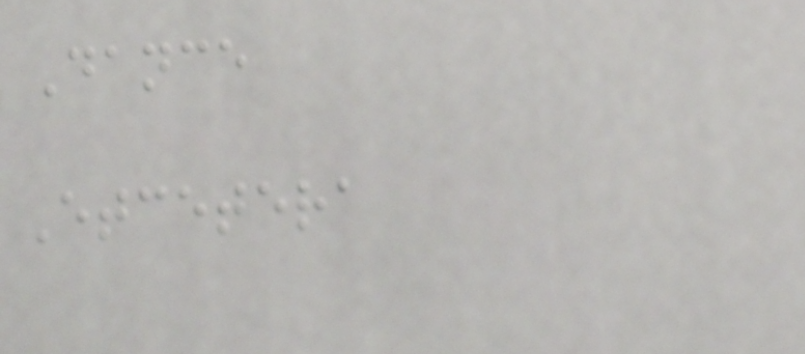Dance
Etcetera
